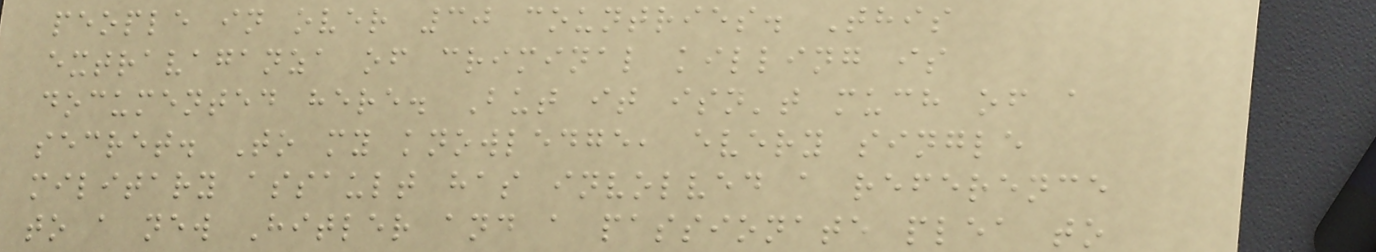people in over 30 countries. This
extravaganza of criminal killing is
documented here. But it isn't much of a
secret. To my knowledge, every single
military assault has involved a reference
to a new Hitler and a passionate plea to
